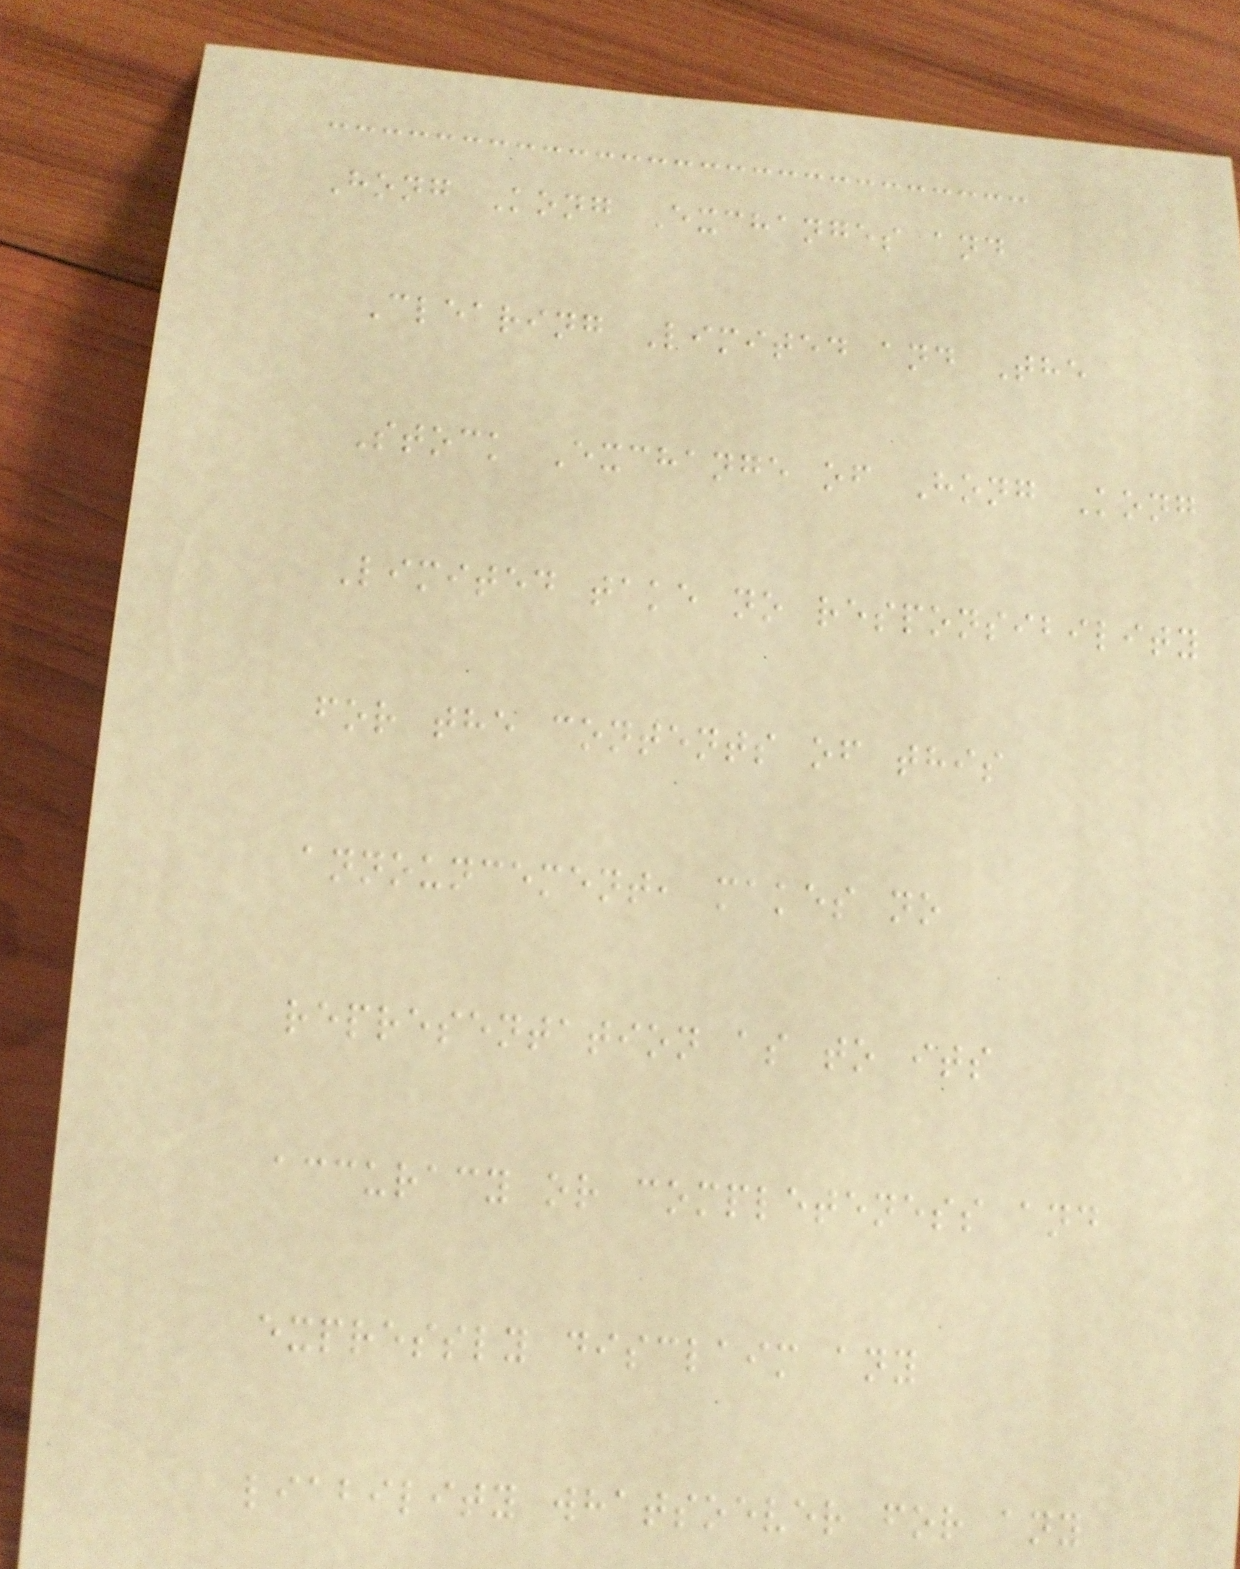Hong Kong Exchanges and
Clearing Limited and The
Stock Exchange of Hong Kong
Limited take no responsibility
for the contents of this
announcement, makes no
representation as to its
accuracy or completeness and
expressly disclaim any
liability whatsoever for any
